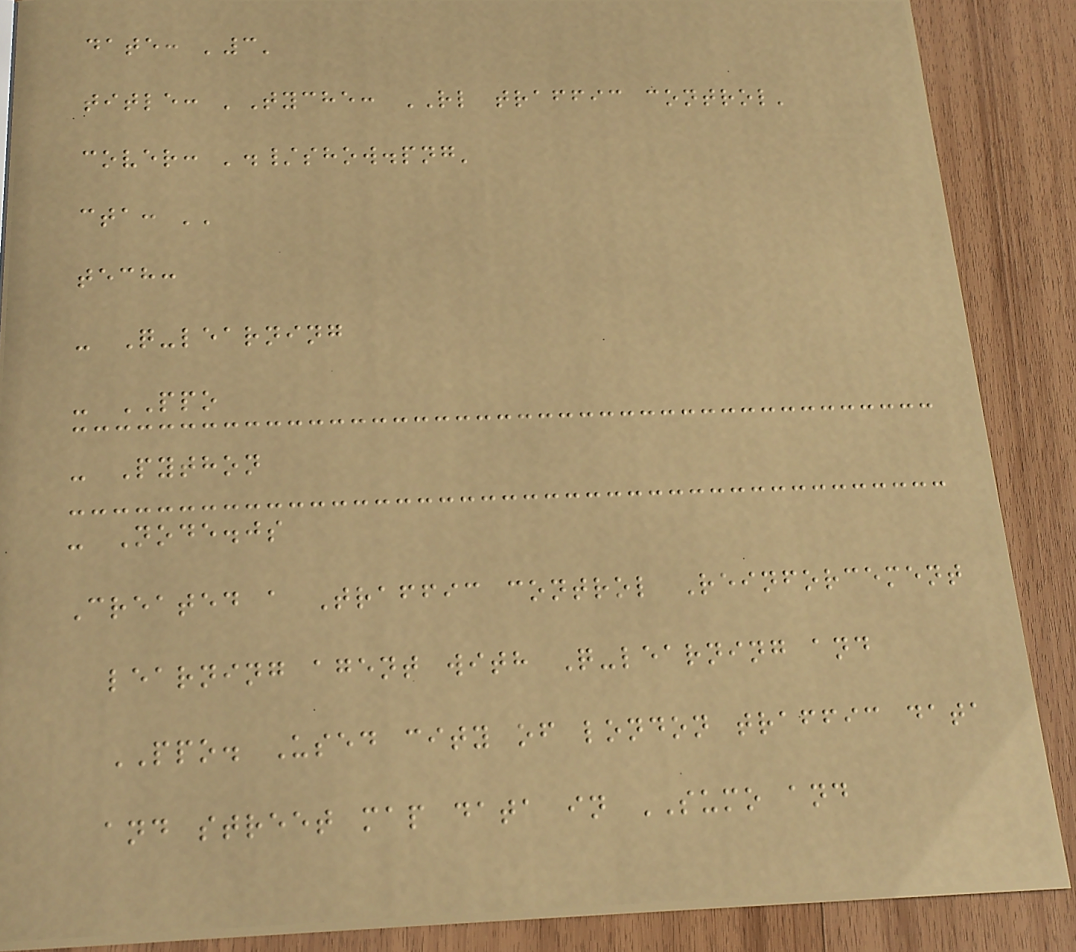date: '3'
title: 'Tyche: RL traffic control'
cover: './show.png'
cta: ''
tech:
- Q-learning
- PPO
- Python
- Node.js
Created a Traffic control Reinforcement
learning agent with Q-learning and
PPO. Used city of london traffic data
and street map data in SUMO and
